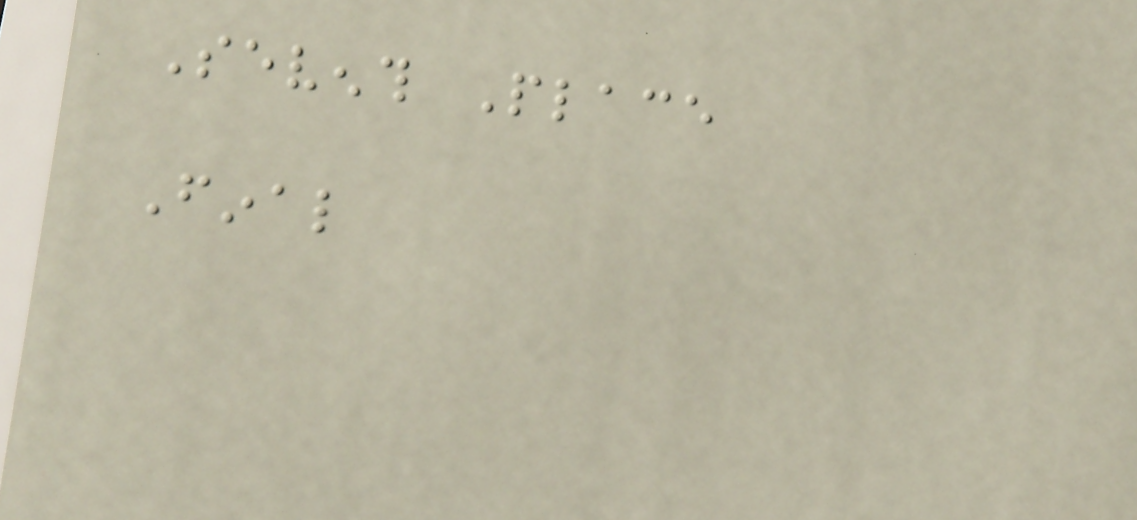Seventh Place
Final
